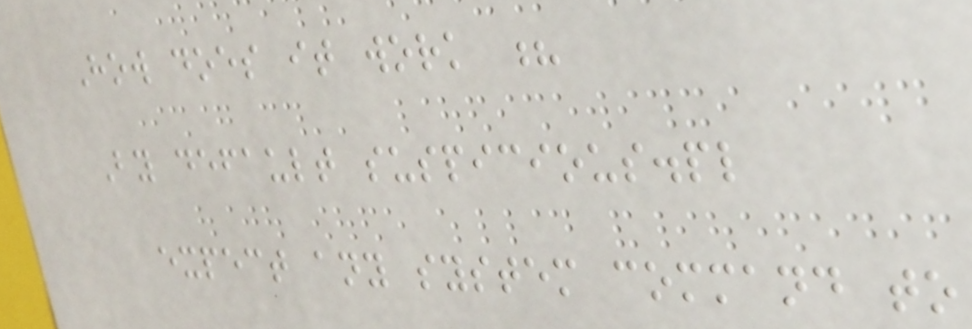How does it work ?
By default suspicious.pl
expect any system command to
